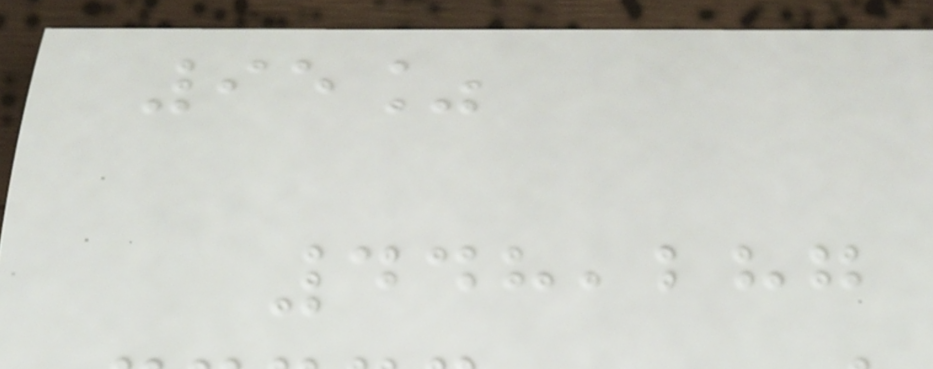95%
448,287
